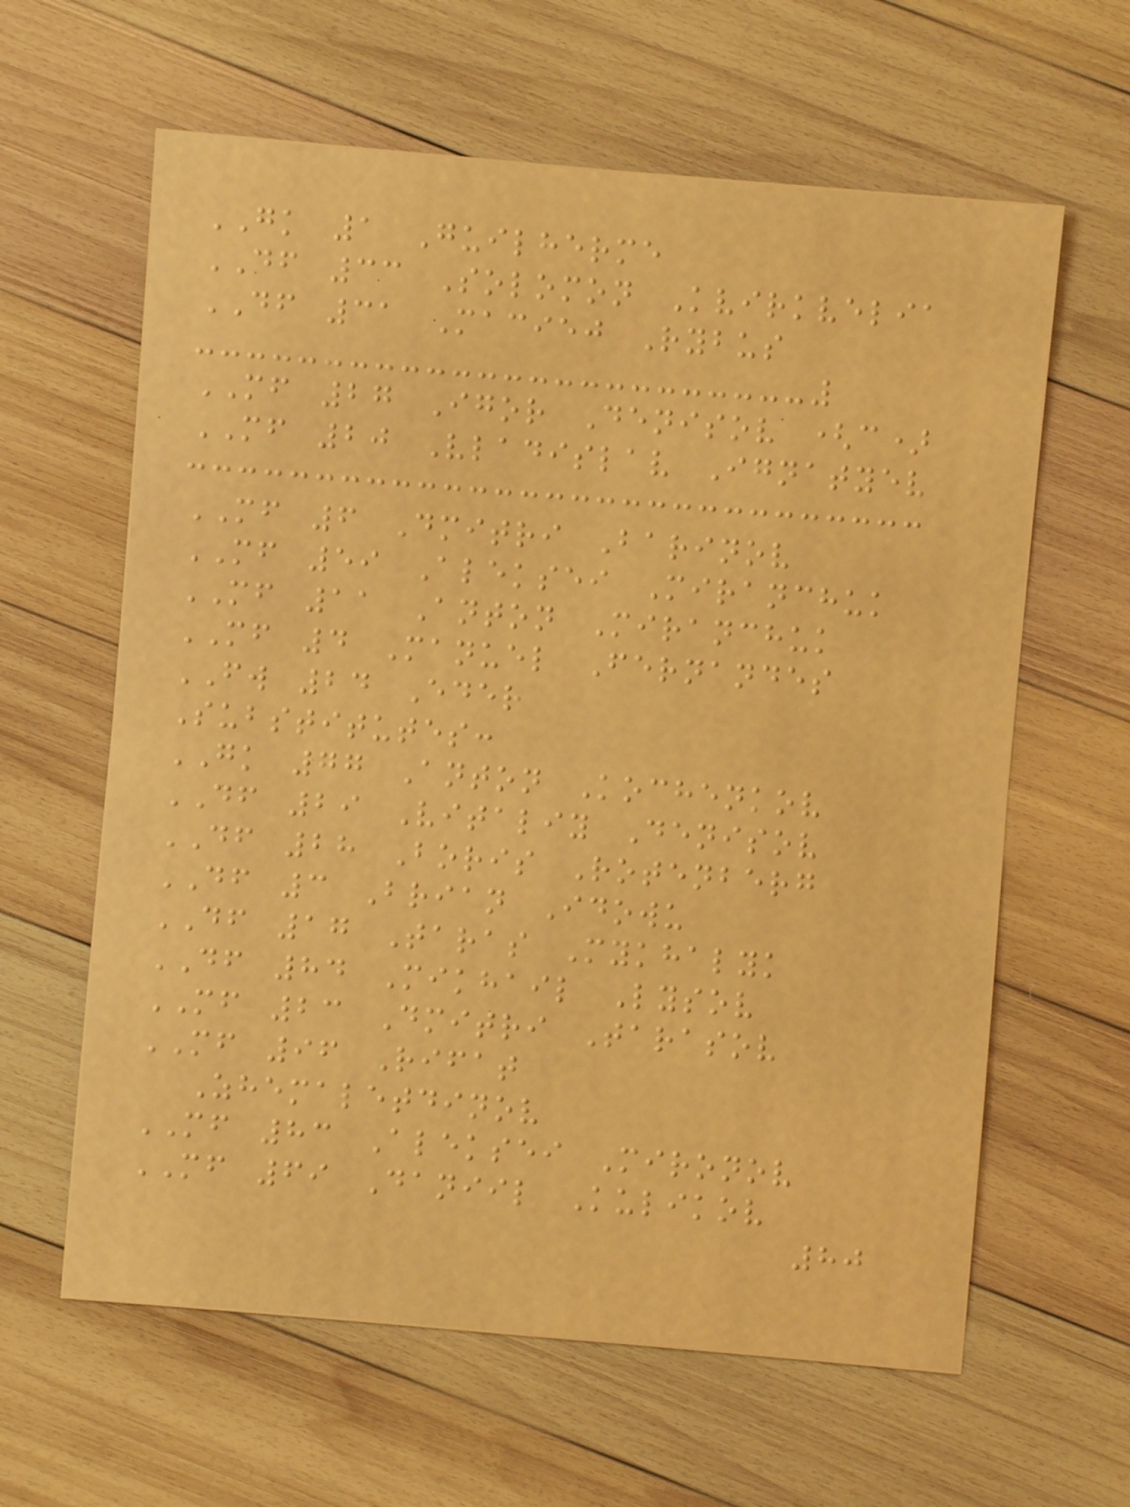GK 1 Guilherme
DF 33 Solomon Kvirkvelia
DF 31 Maciej Rybus
MF 27 Igor Denisov (c)
MF 20 Vladislav Ignatyev
MF 6 Dmitri Barinov
MF 59 Aleksei Miranchuk
MF 11 Anton Miranchuk
MF 4 Manuel Fernandes
FW 24 Eder
Substitutes:
GK 77 Anton Kochenkov
DF 29 Vitaliy Denisov
DF 28 Boris Rotenberg
DF 3 Brian Idowu
DF 17 Taras Mykhalyk
DF 84 Mikhail Lysov
MF 23 Dmitri Tarasov
MF 96 Rifat
Zhemaletdinov
MF 83 Aleksei Mironov
MF 69 Daniil Kulikov
80
